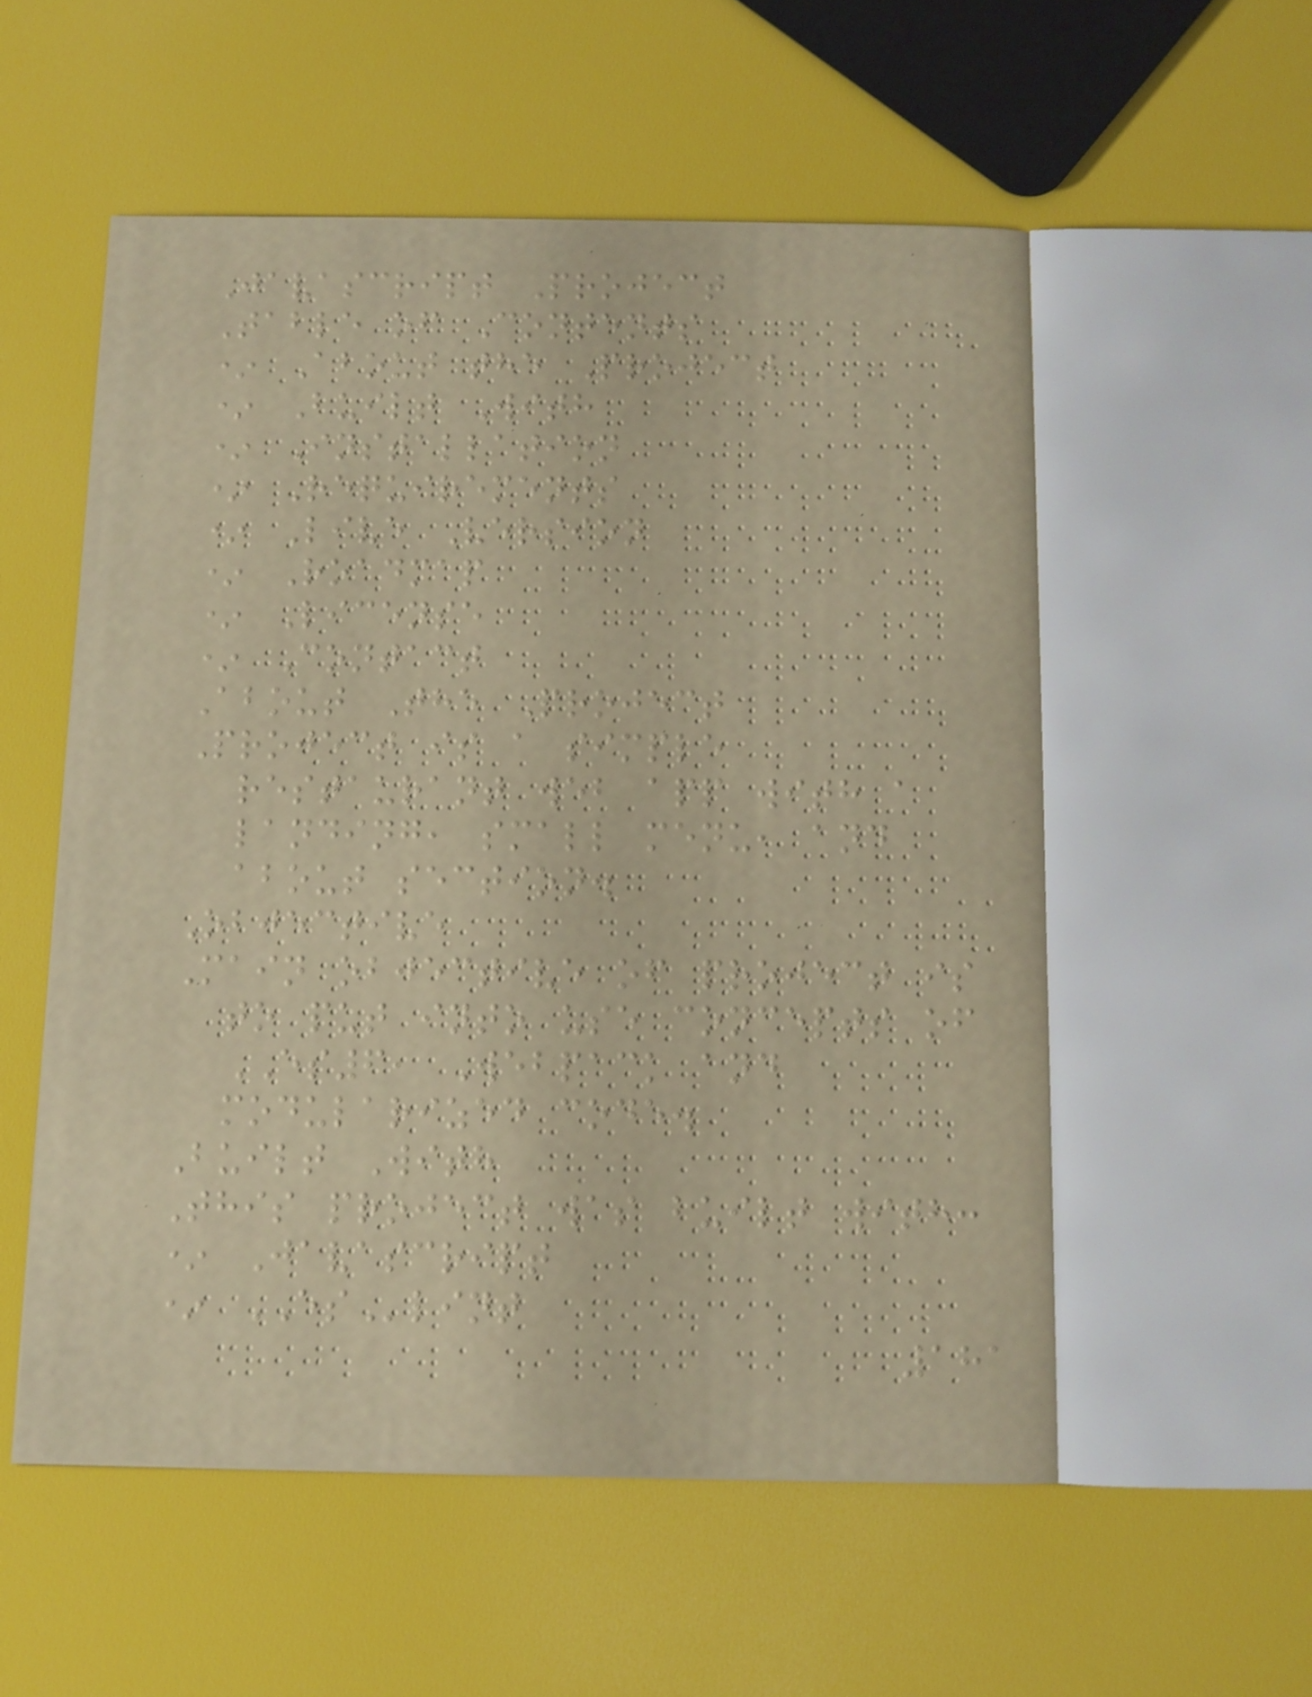Javascript Project
Table of Contents
* About the Project
* Built With
* Installation
* Requirements
* Live Version
* Roadmap
* License
* Contact
About The Project
Project is a simple
restaurant web app with a
landing, small menu, and
about section.
Objective
Main objective of project is
to put into use concepts of
ES6, Webpack and
modularized code.
Built With
This project was built with:
* Javascript
* ESlint
181
